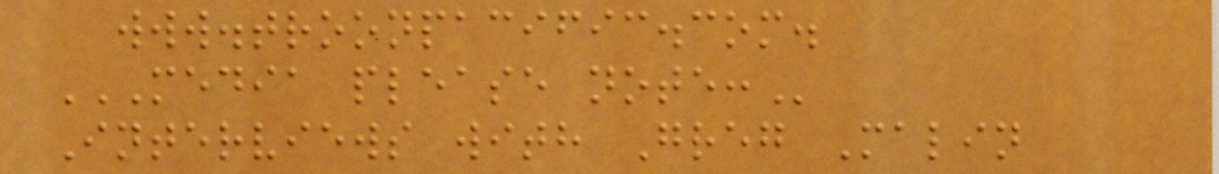www.troonpacific.com.
MEDIA PLEASE NOTE:
Interviews with Greg Malin
